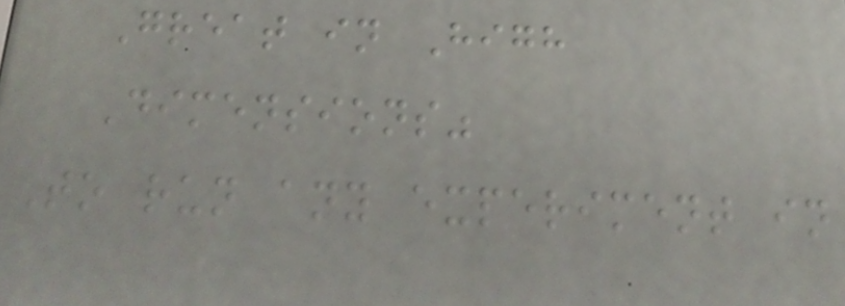Great in High
Dimensions"
To run any experiment in
